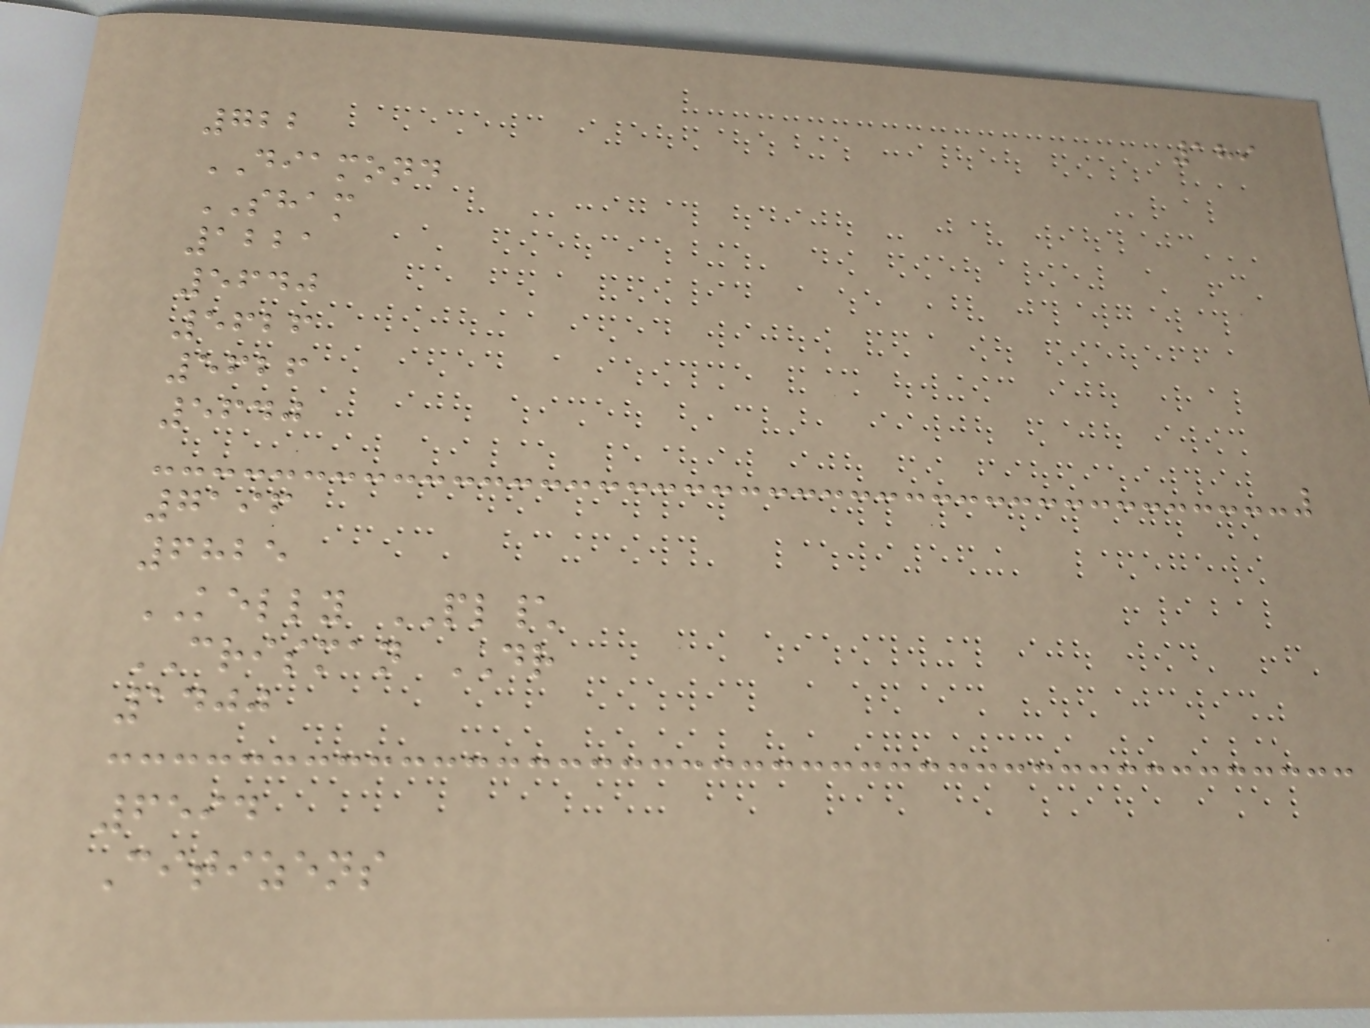189
722
DIAMOND
SHAM
1221
5640
5626
5626
5640
7196
6825
KELLY PL\
CRISMAN DR
1400
6594
Citizens
